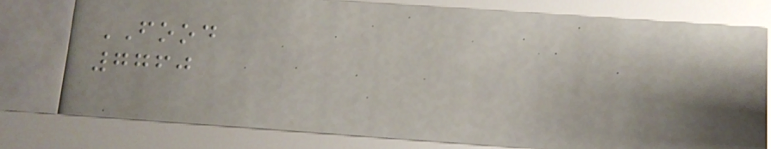FOOD
7760
